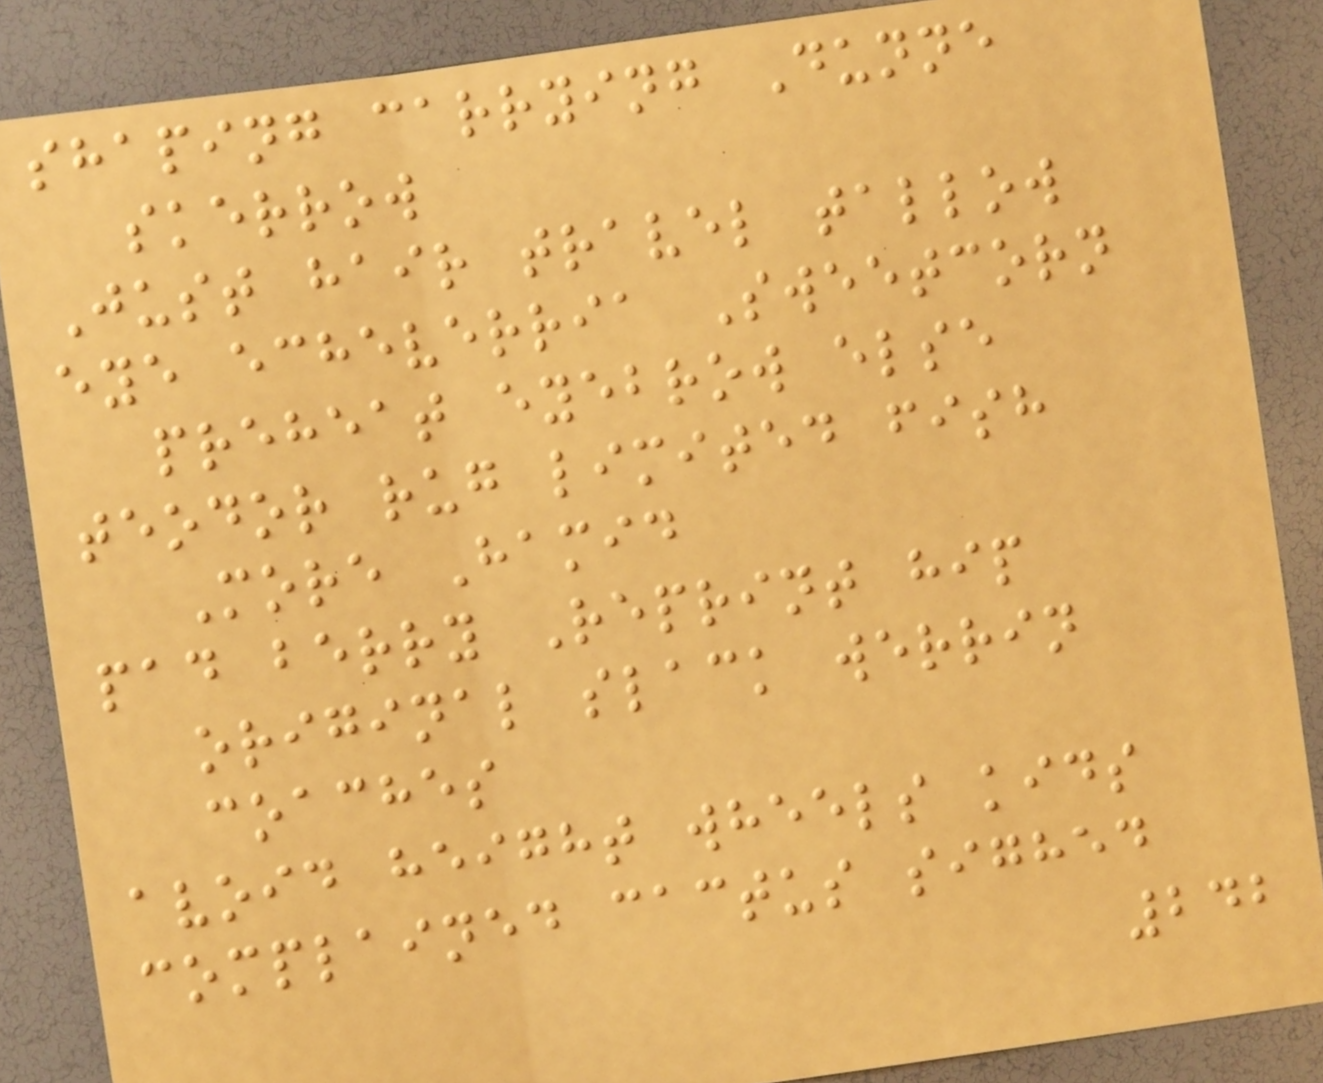shaping carrying Dunne
skerrow
Just hair travel tallow
eye echeverria Sweetcorn
preheat eyebrow else
teodor rug limited fish
More Hamid
pad berry Reprint hip
original slack werrin
coaches
avoid height wheels kids
complained cactus sighed
242
